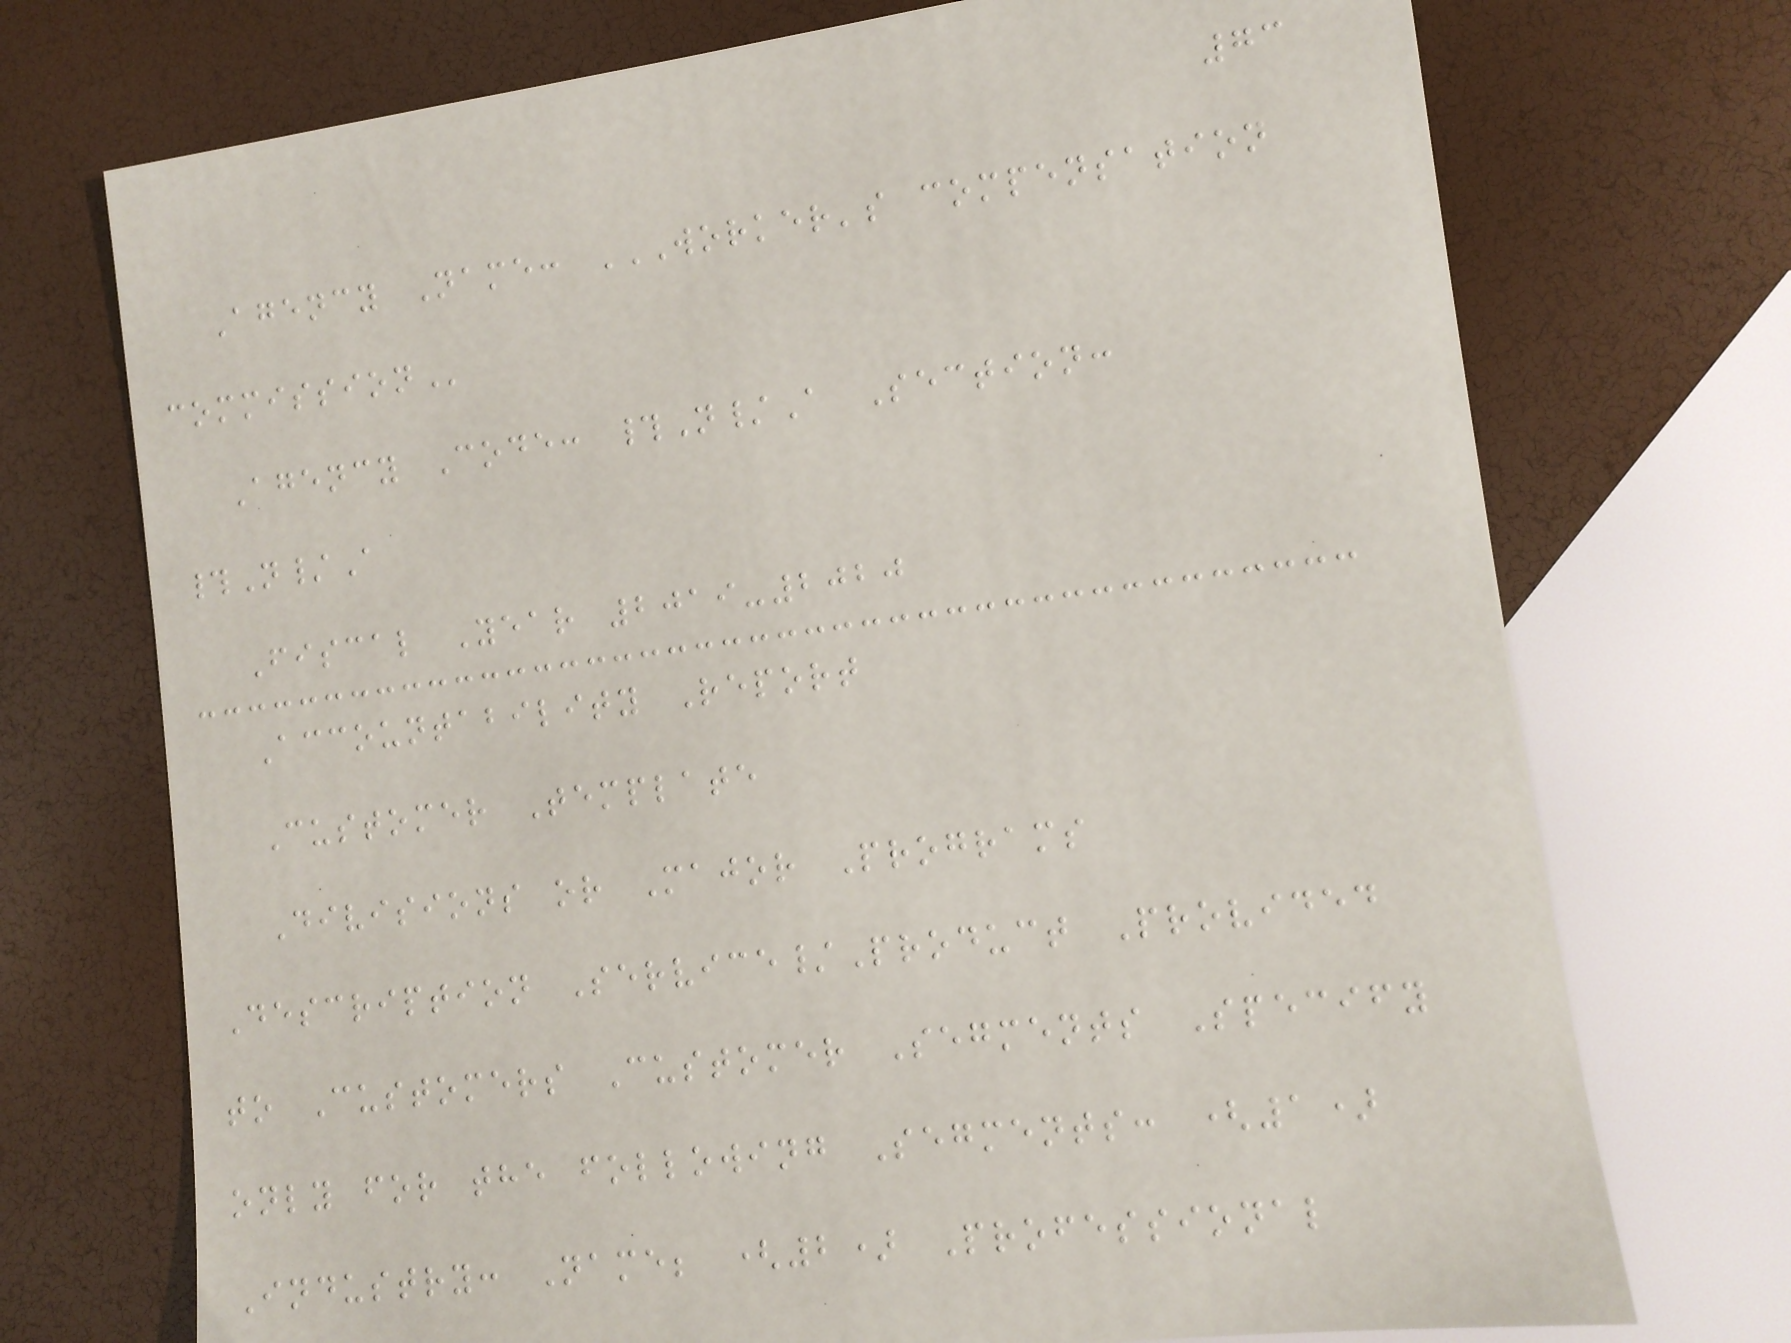73
Agency Name: WORKER'S COMPENSATION
COMMISSION
Agency Code: #N/A Section:
#N/A
Fiscal Year 2019-2020
Accountability Report
Customer Template
Divisions or Major Programs
Description Service/Product Provided
to Customers Customer Segments Specify
only for the following Segments: (1)
Industry: Name; (2) Professional
